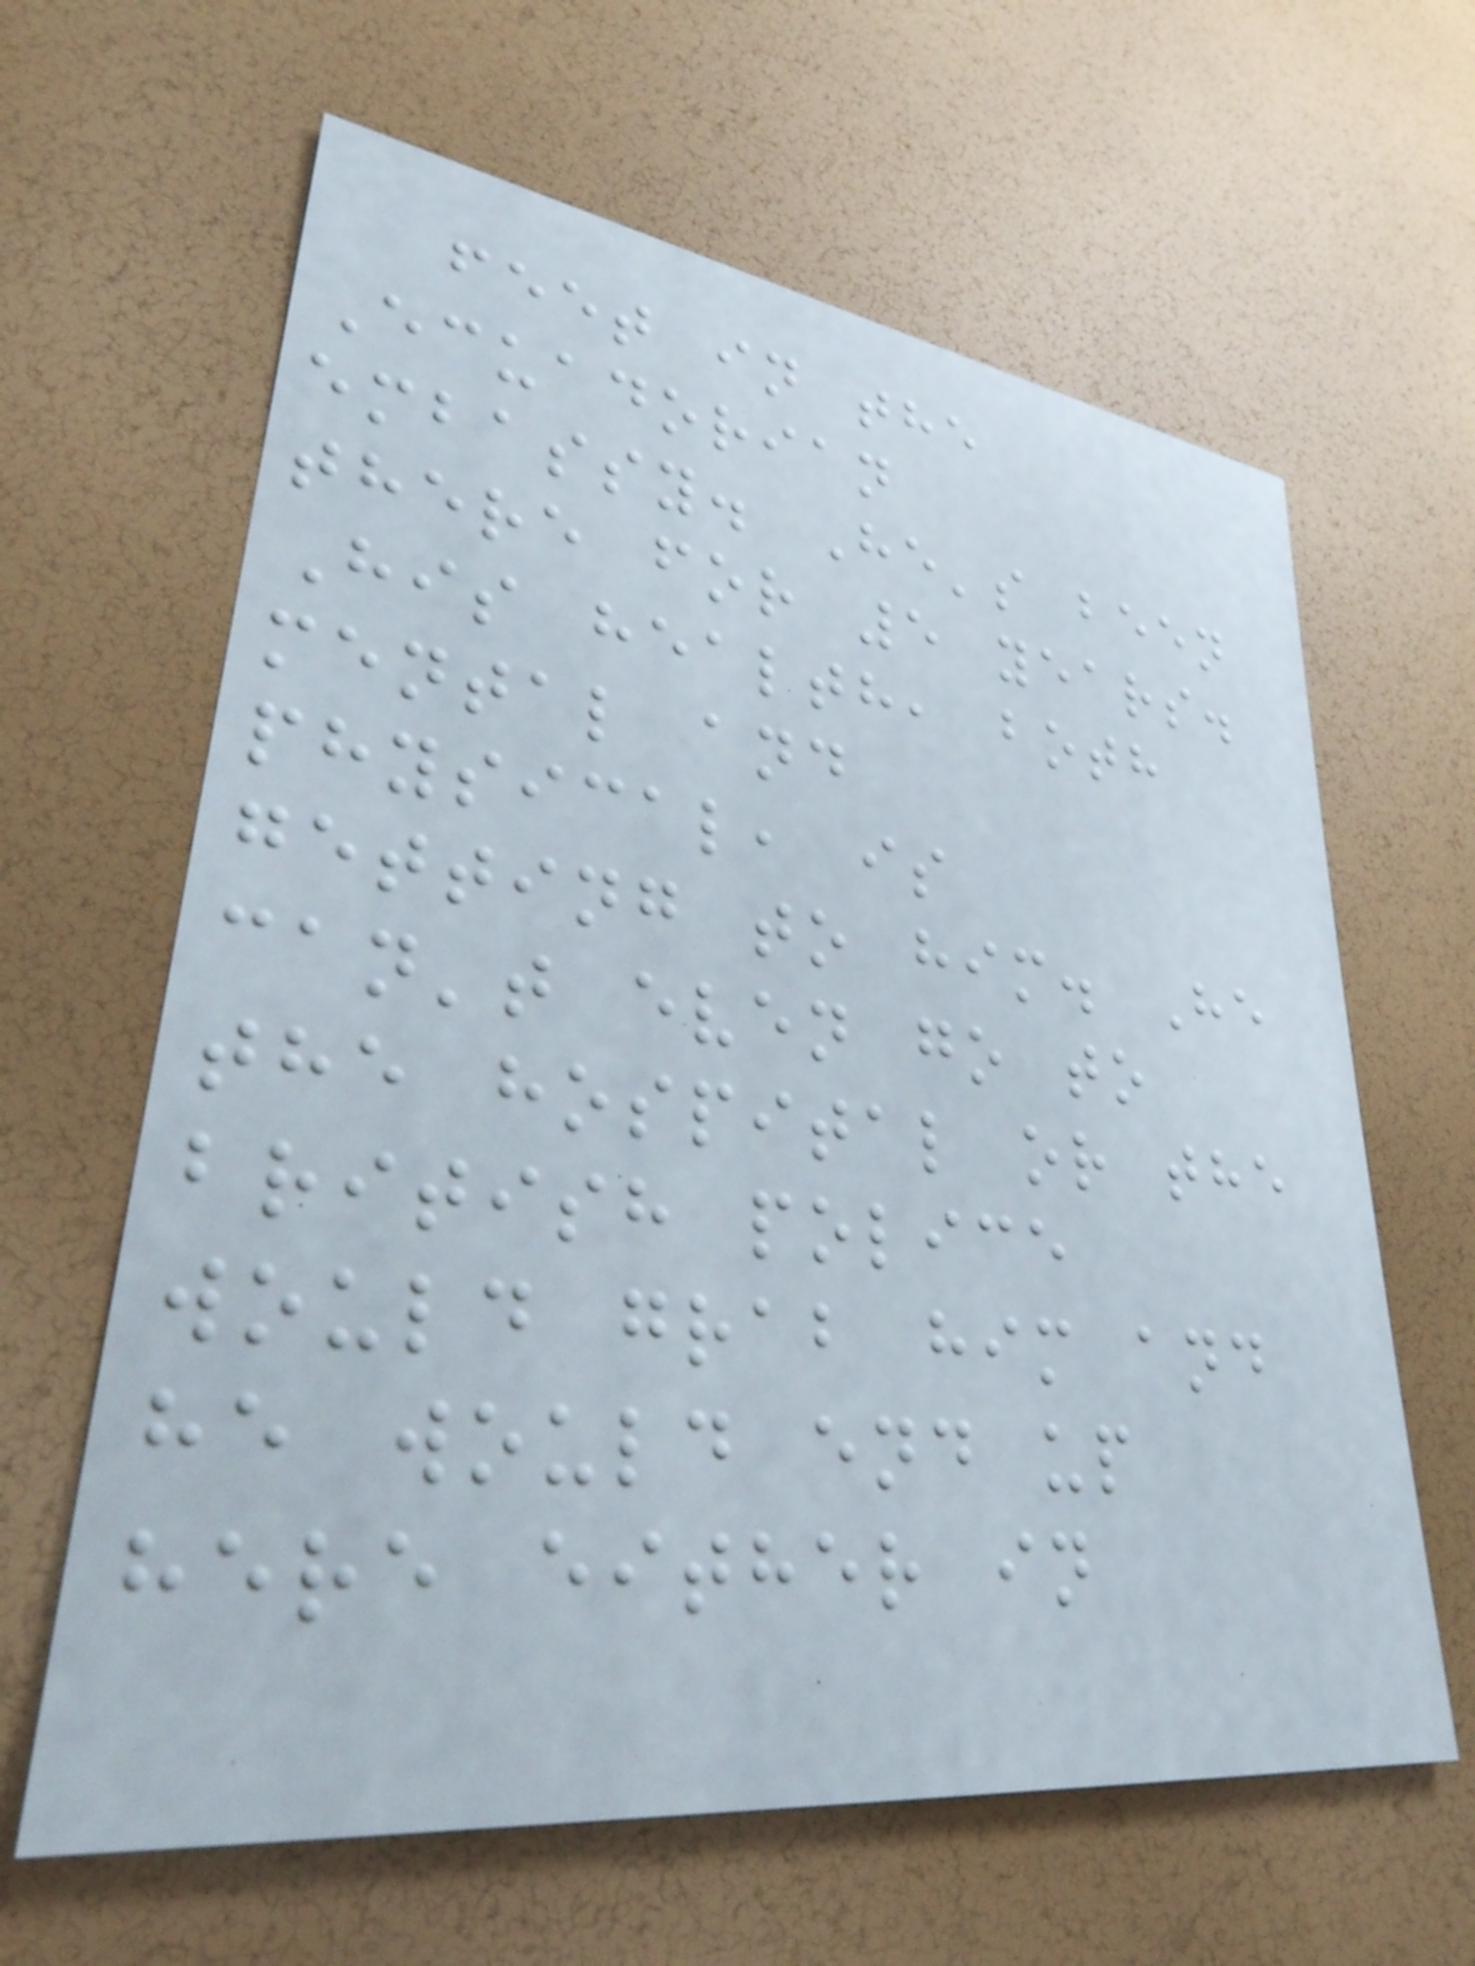feet in the
Ecuadorian
embassy. He's been
there for 5 years.
His health, both
mental and
physical, is
getting to him. He
can't even go to
the hospital or the
british police
would grab him and
he would end up
here either in
